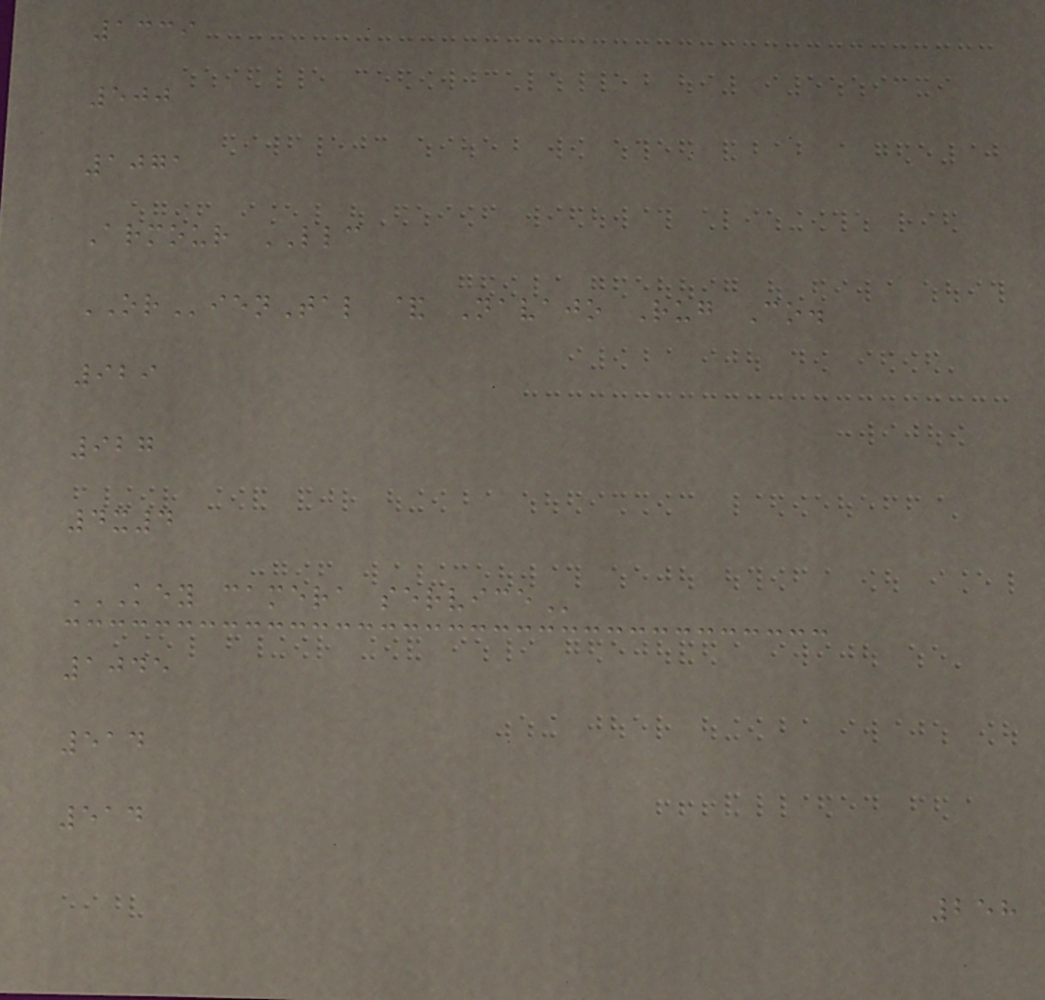1339
500
1071
Armour LLC
ORienTal & Navajo Rug Co.
929
927
4x4
KEY CAMERA SERVICE
1045
514
514
258
